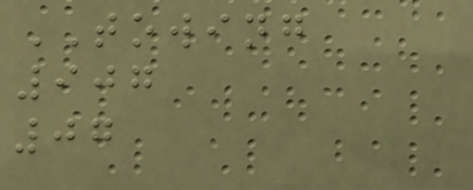TOWING
907
07
